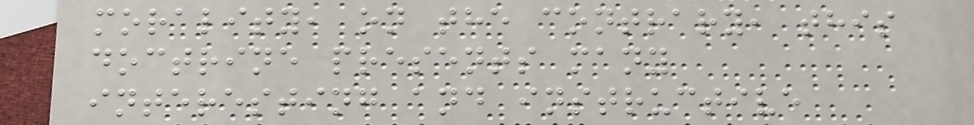morality, on the contrary, this
doctrine presents many
interesting and instructive
